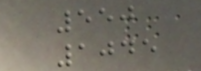550
1045
